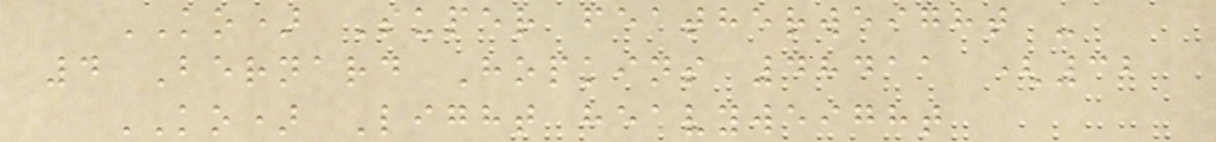KO) Super featherweight -
4 Bernard Hopkins 48411 (32
KO) Light heavyweight
